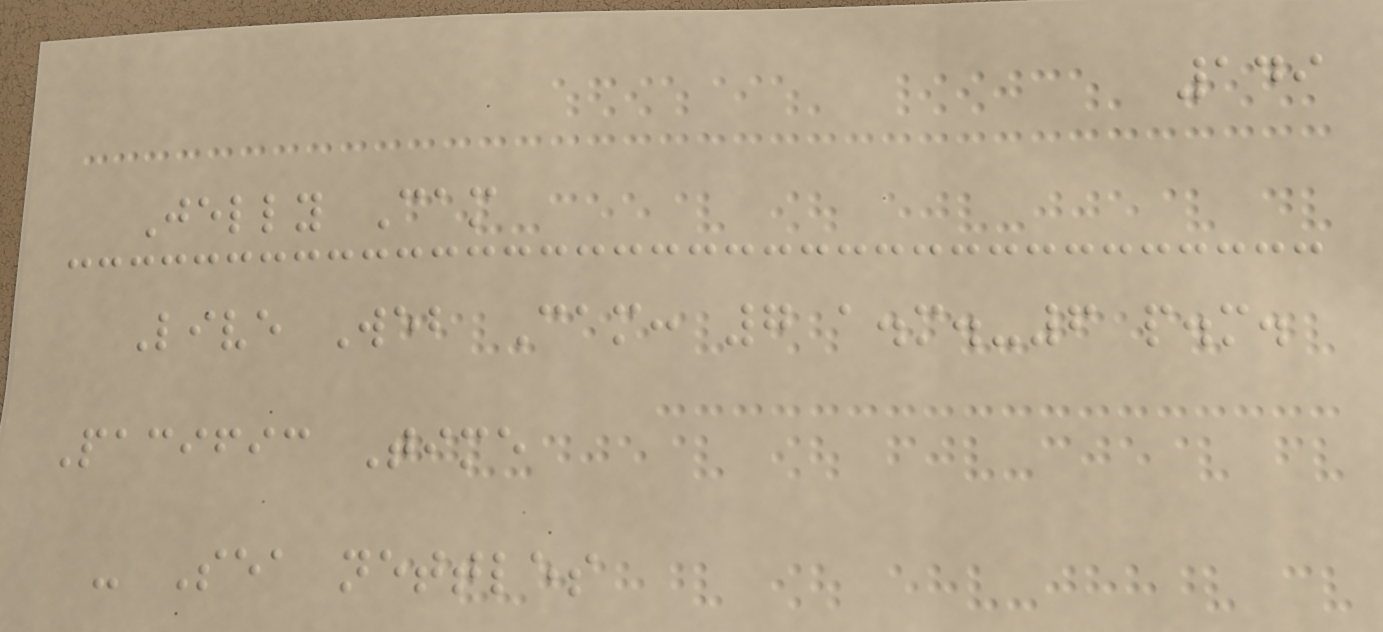149
Jelly Cam
Live Web Cam: 7 a.m.-6 p.m.
Pacific Time
- Sea nettles
